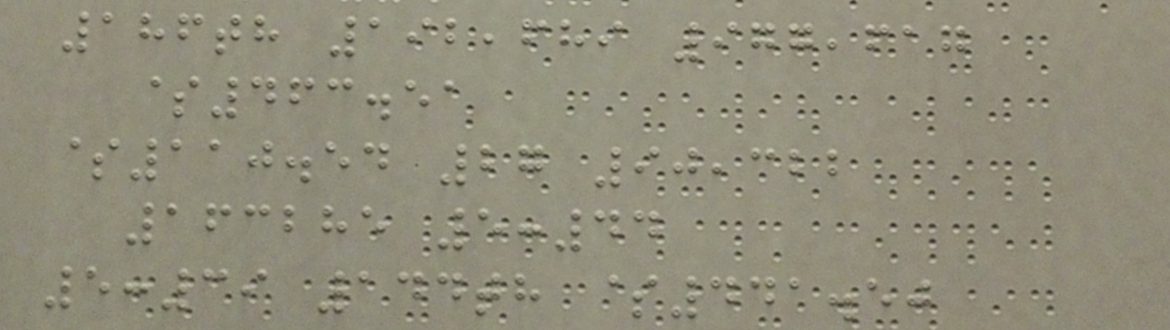186th 192,689 977,617
$463.51
$110.54 27 90,322
163285 5:44
5:39 144th $441.50
